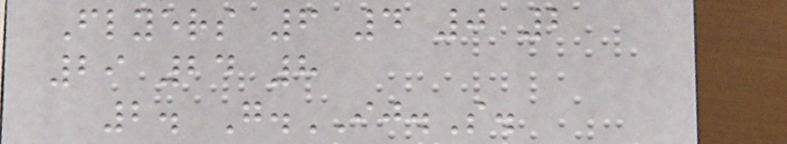Flyers 6 4 0 2
29 24 8
2. G.IJ.S.
